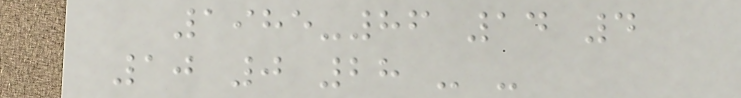1985-86 14 4
10 0 28 - -
